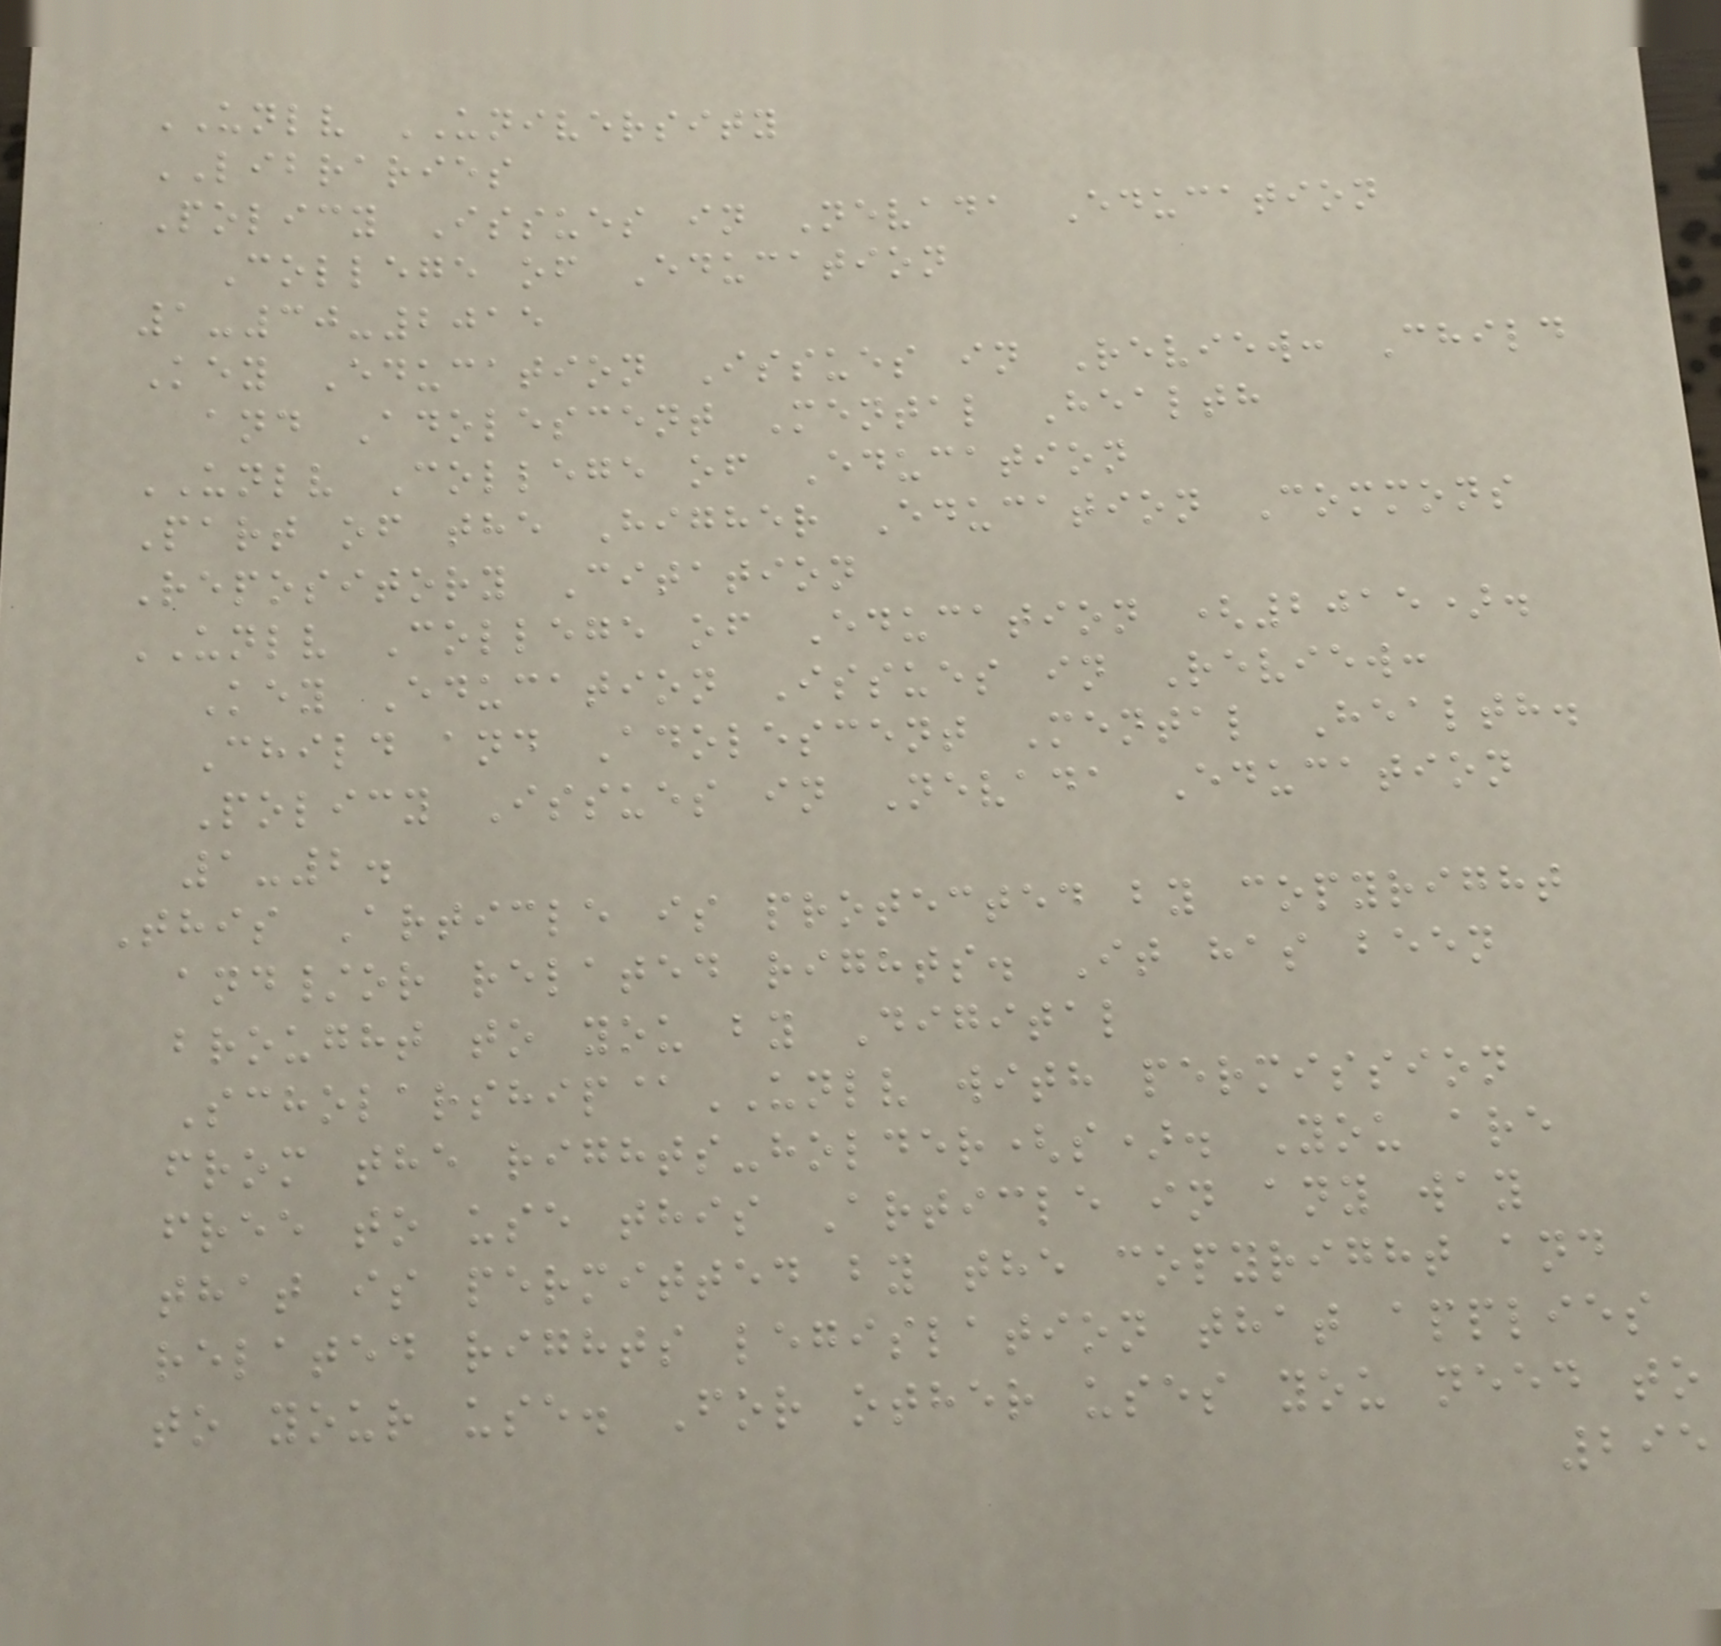UNLV UNIVERSITY
LIBRARIES
Policy Issues in Nevada Education
College of Education
1-30-2015
Key Education Issues in Review: Child
and Adolescent Mental Health
UNLV College of Education
Part of the Higher Education Commons
Repository Citation
UNLV College of Education (2015).
Key Education Issues in Review:
Child and Adolescent Mental Health.
Policy Issues in Nevada Education
1-2.
This Article is protected by copyright
and/or related rights. It has been
brought to you by Digital
Scholarship@UNLV with permission
from the rights-holder(s). You are
free to use this Article in any way
that is permitted by the copyright and
related rights legislation that applies
to your use. For other uses you need to
295
